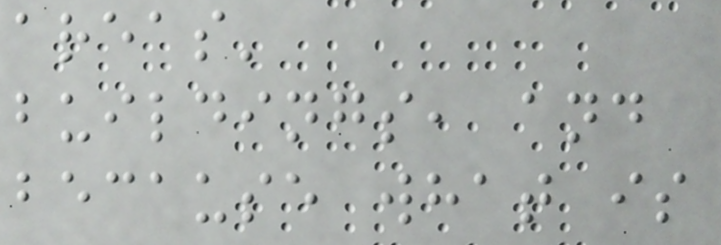areas'
buildings, and
because what is
